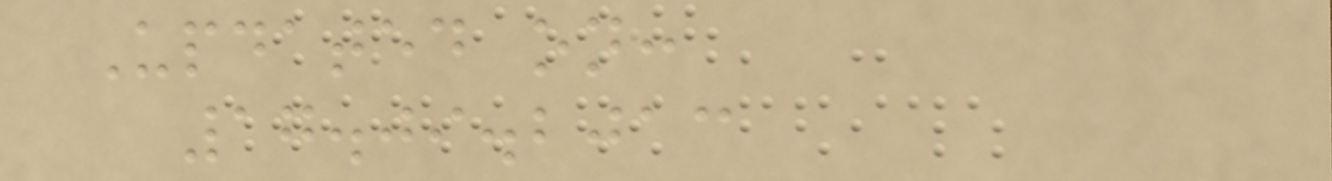Updated on:
17.09.2013
